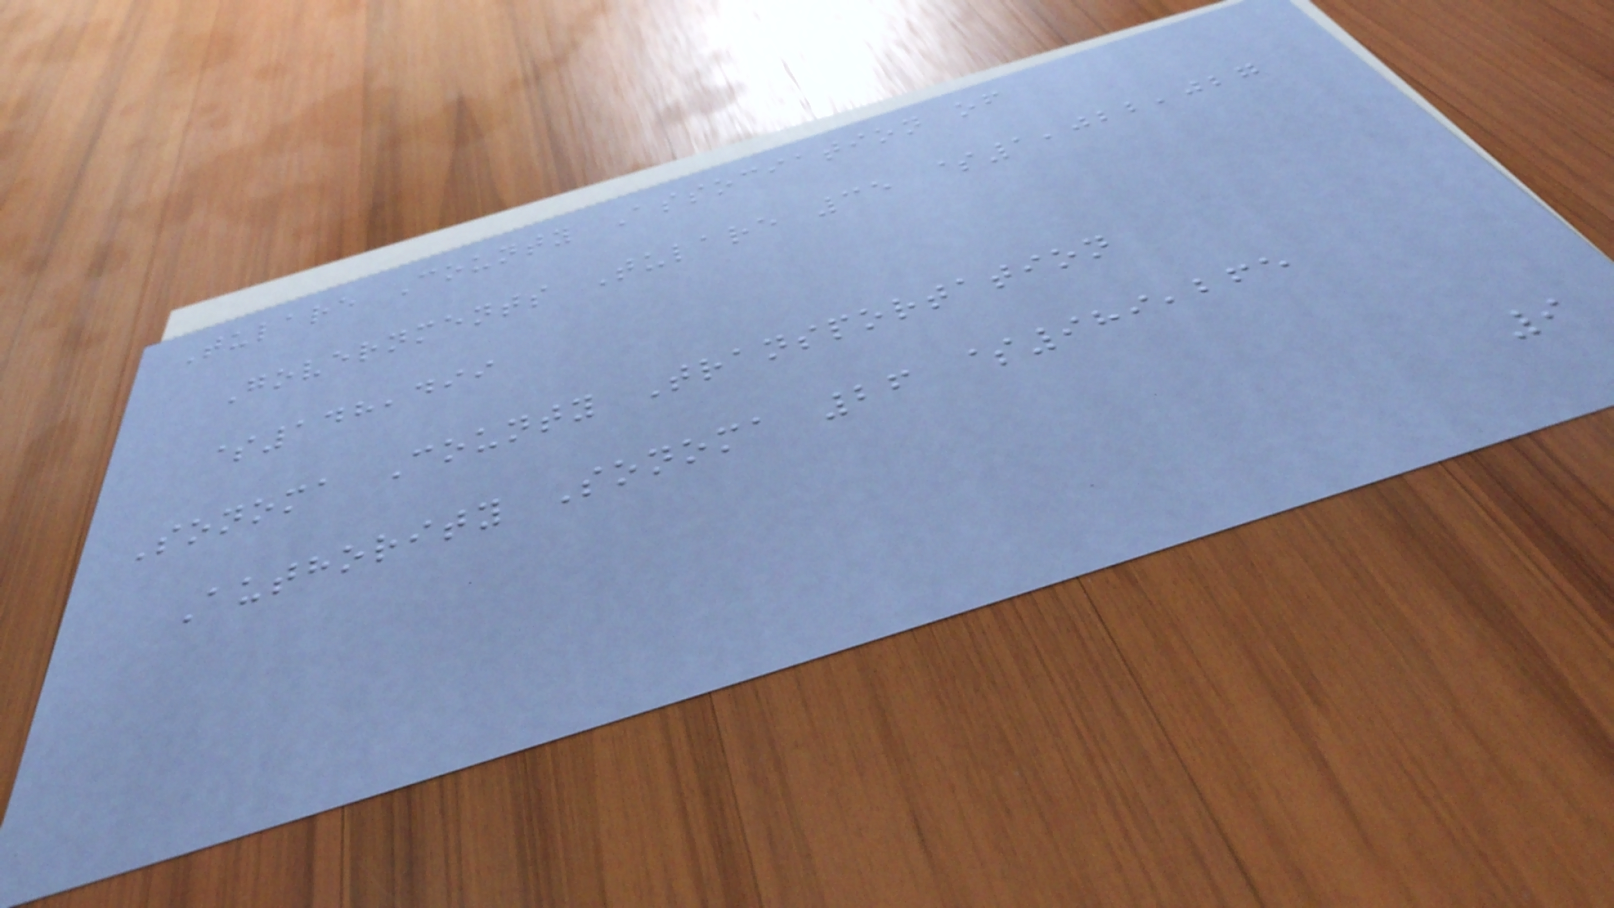Tulare County Association of
Governments Tulare 35 $1,022,027
$148,499
Sonoma County Transportation
Authority Sonoma 26 $989,265
9
